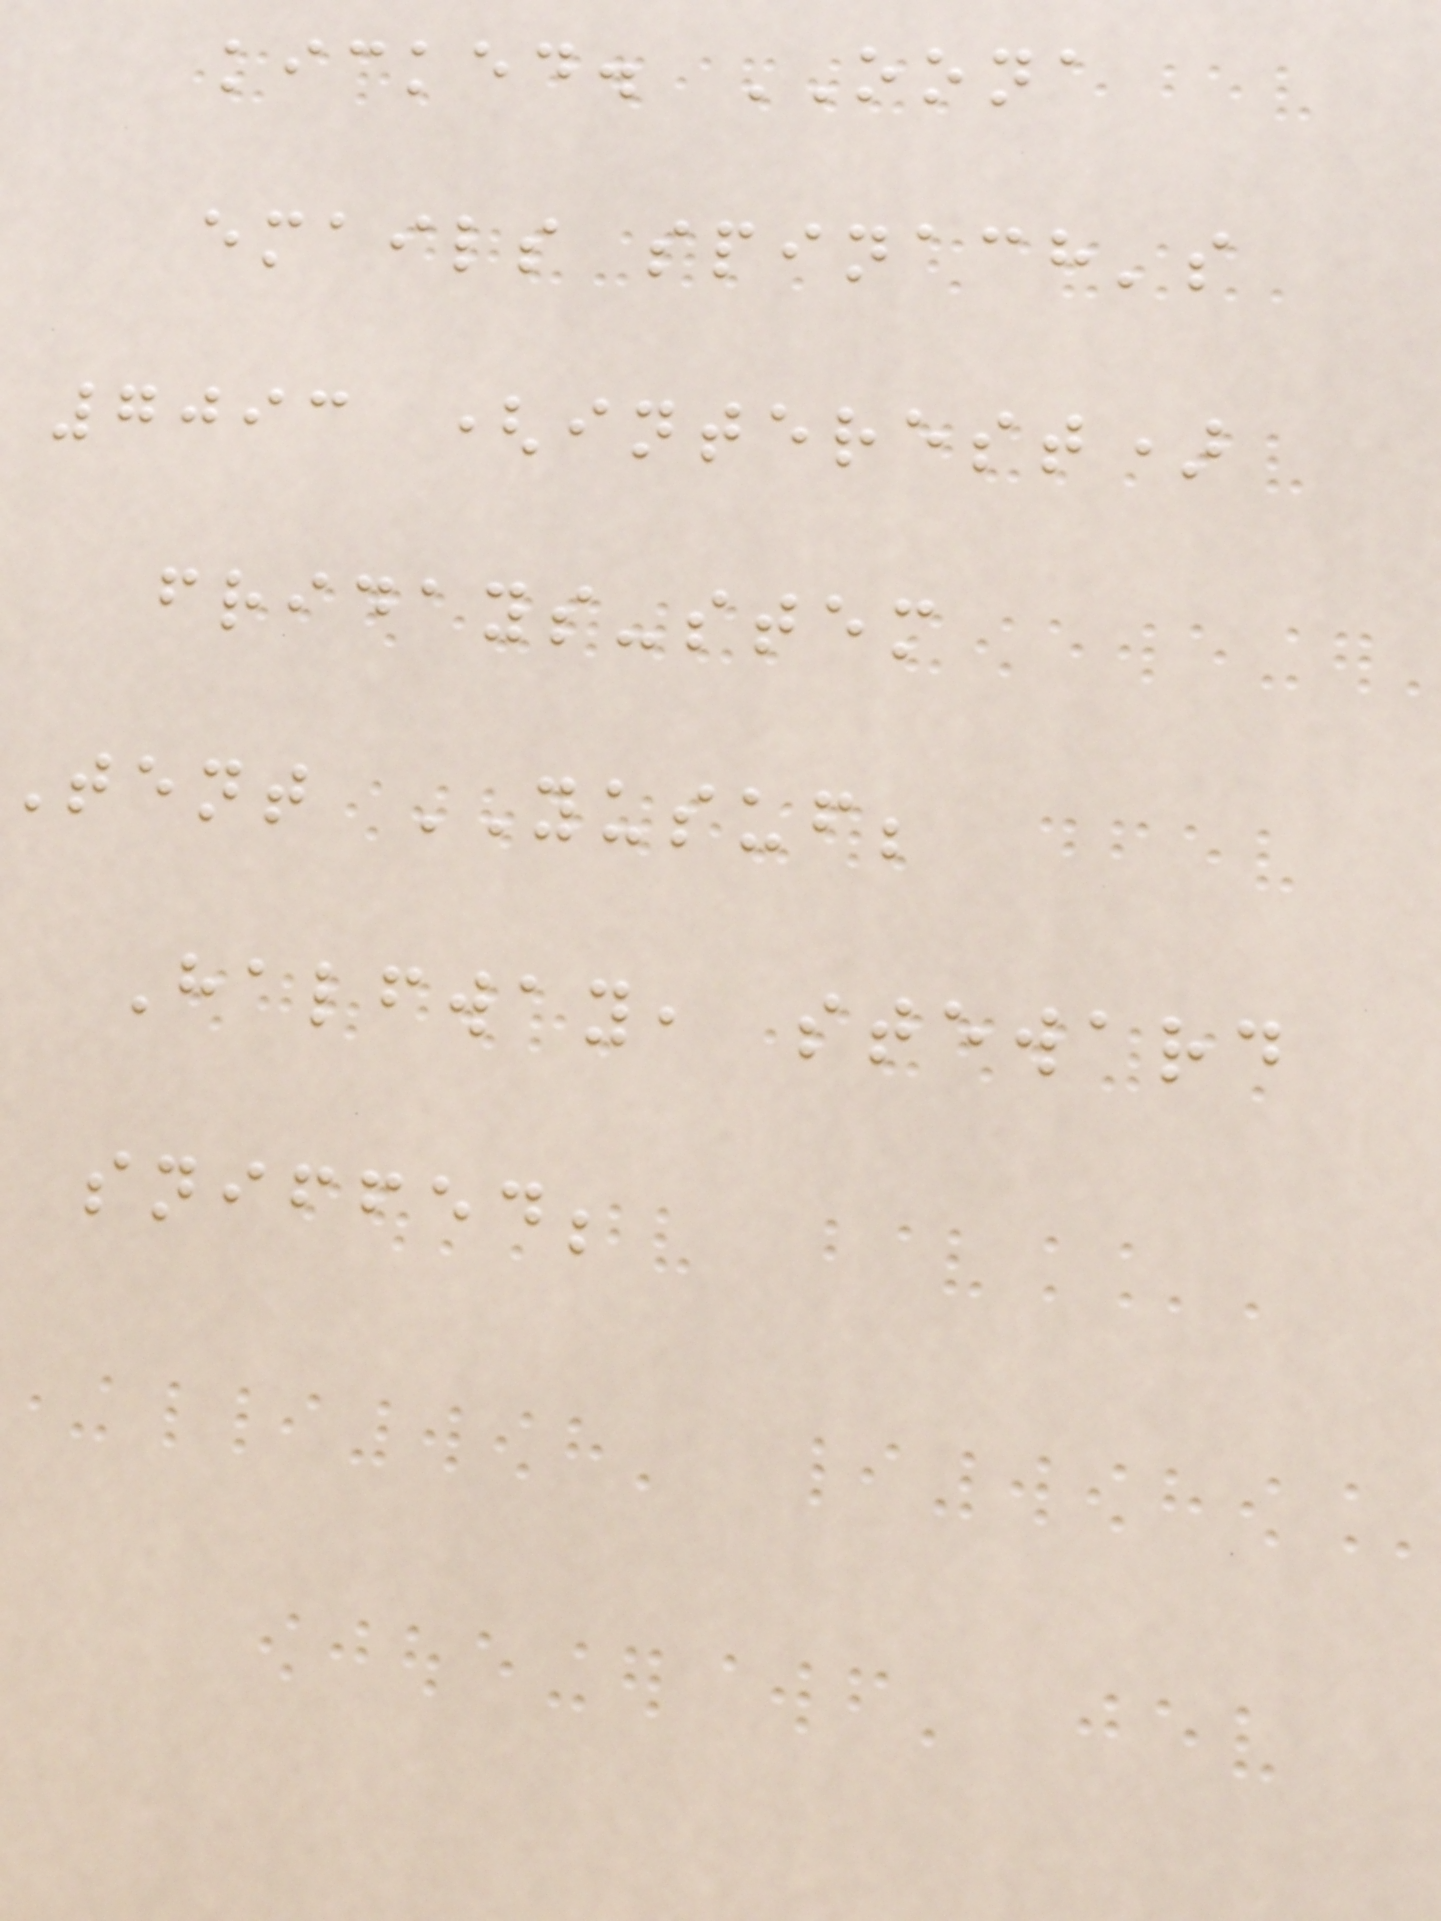kicked. OONA
emails spinach's
7093 (interest)
fridays-stem
Tent YUSUF;
Halfway, steward
sniffed;
